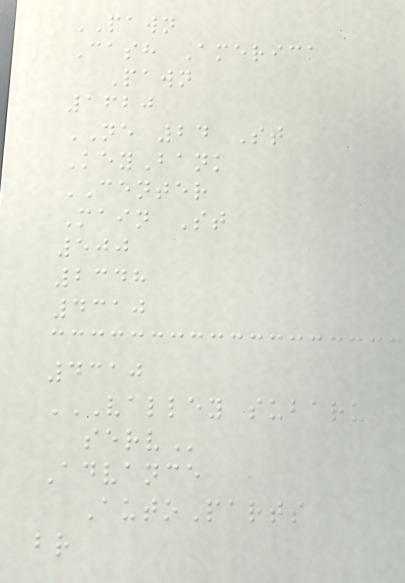PAWN
Cash America
Pawn
1620
NE 24 St
KeyBank
CENTER
Main St
500
2348
4310
4310
VALLEY SUBARU
SERV
Advance
AutoParts
br
